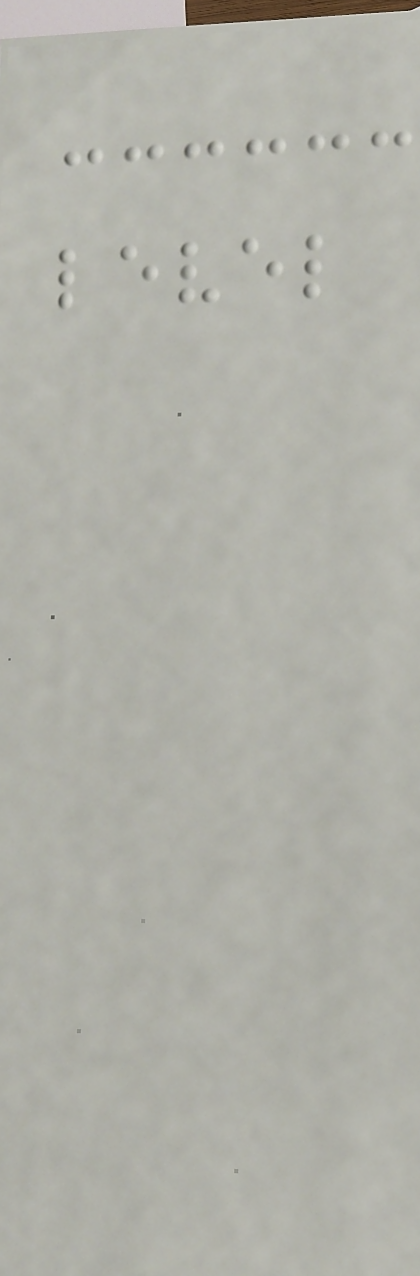level
